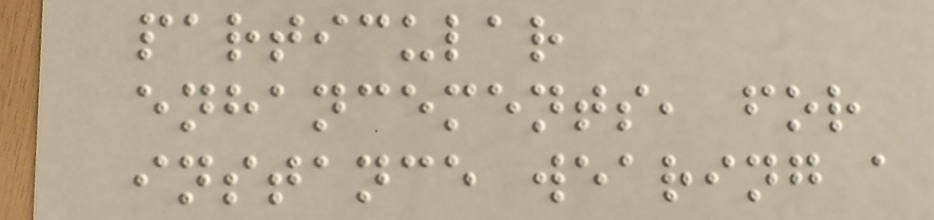particular
enhancements, for
instance wearing a
